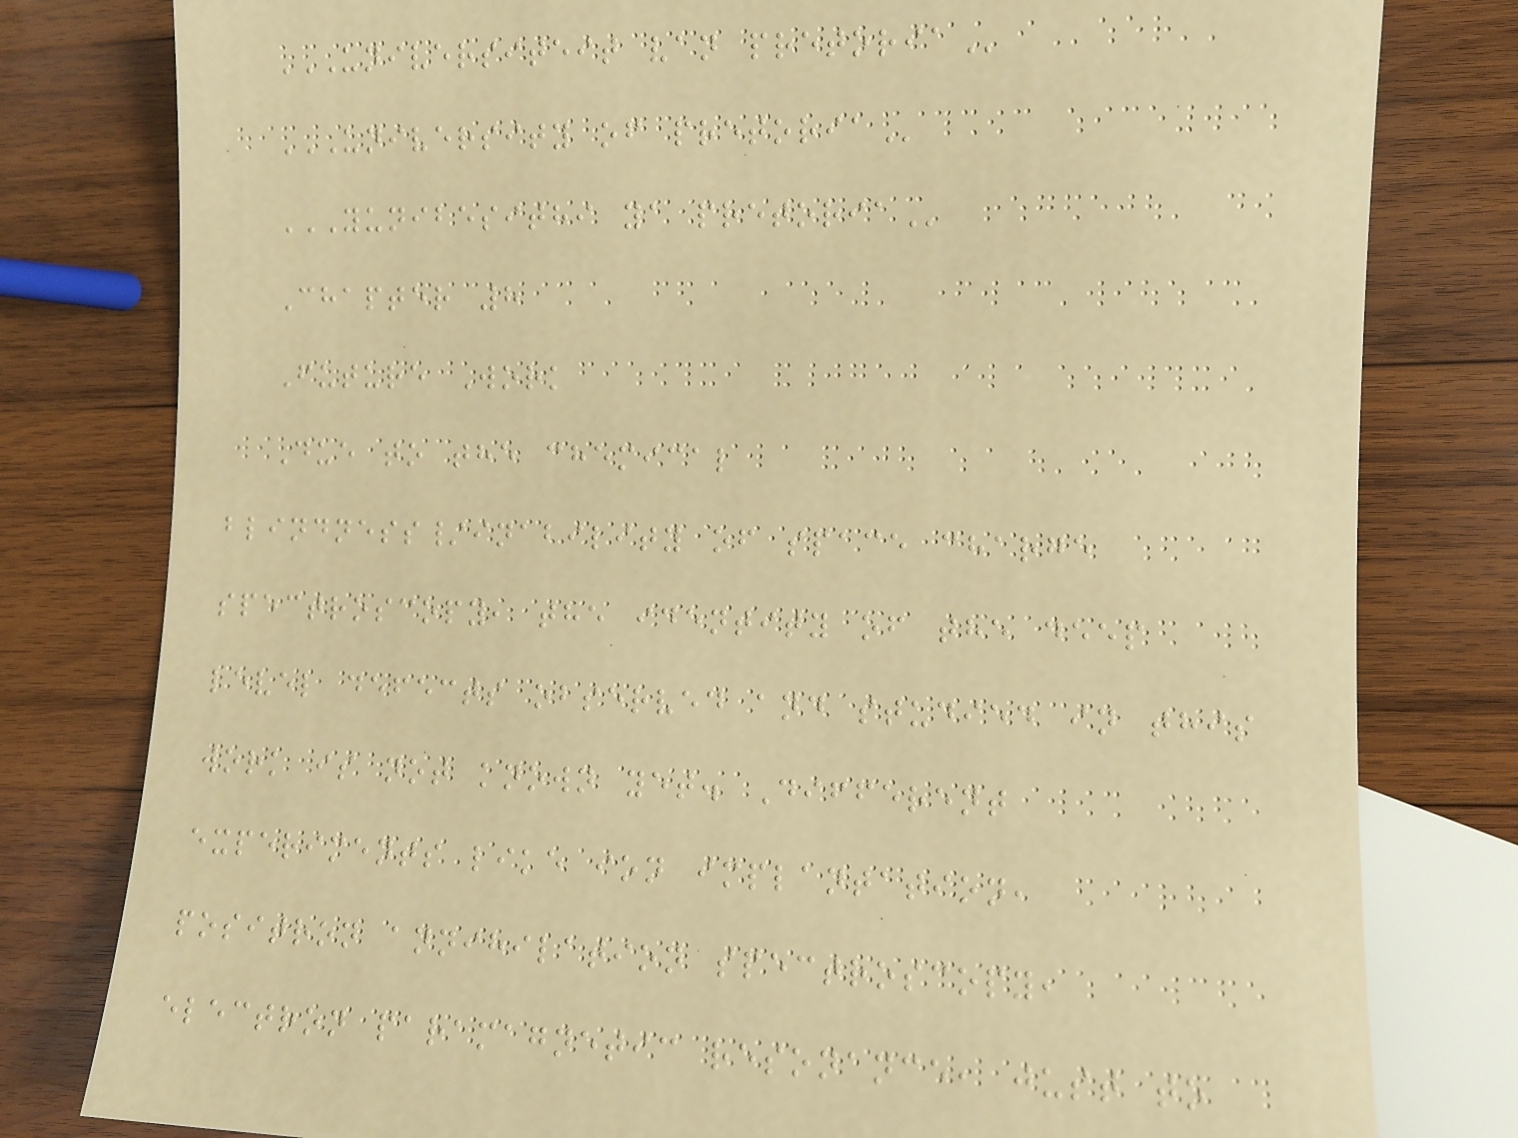UNIVERSITEIT VAN PRETORIA
UNIVERSITY OF PRETORIA
YUNIBESITHI YA PRETORIA
Chapter 8
Future Work
Due to the chemical
blindness/inability of space charge
spectroscopy, the identity of the deep
level defects observed and studied in this
work is not known yet. Different
experiments like ion implantation,
positron annihilation spectroscopy,
electron paramagnetic resonance, just to
